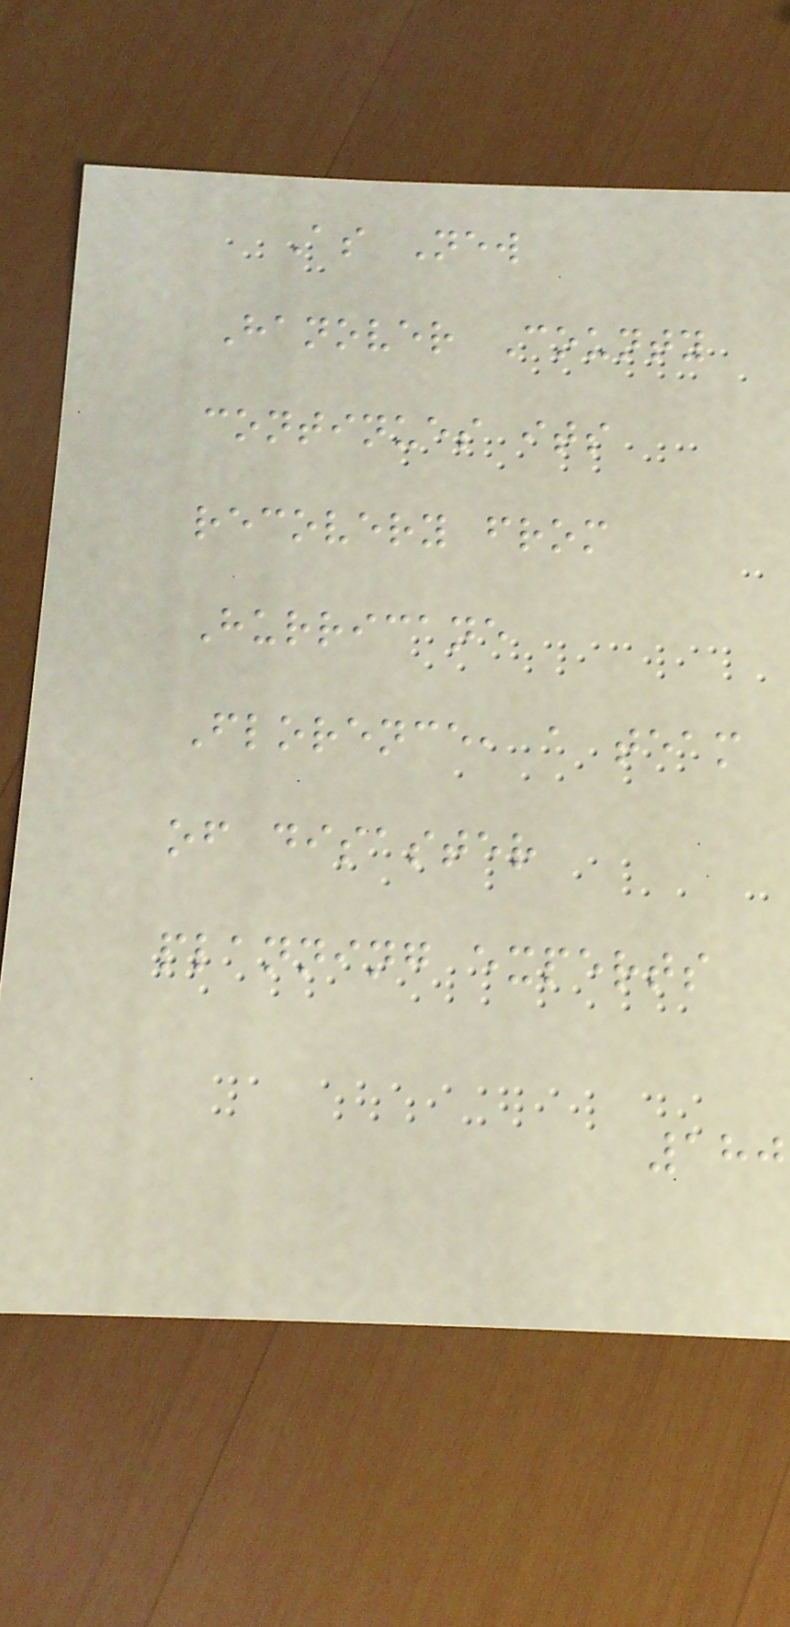As New
Hanover County
continues its
recovery from
Hurricane
Florence, a team
of disaster
planning experts
180
